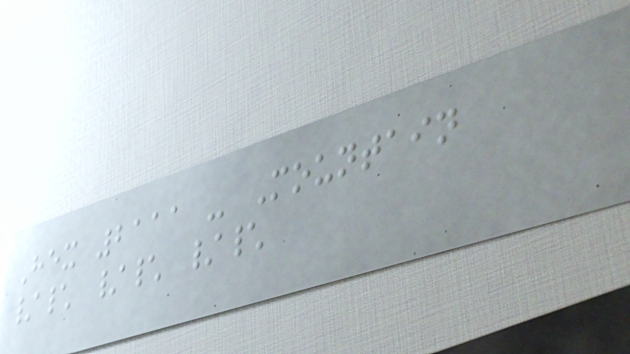Hex 2111 - Mountain
/\ /\ /\
